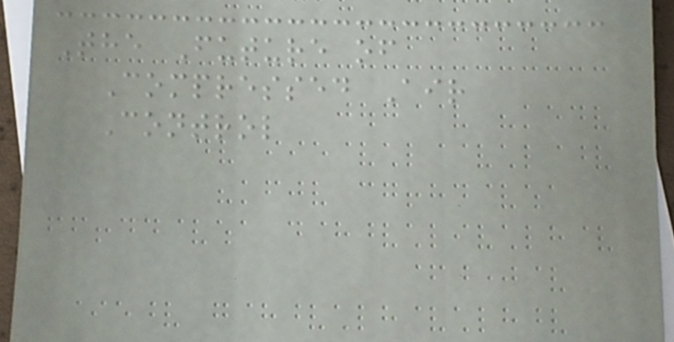The Future of
Compressed Air
Control
